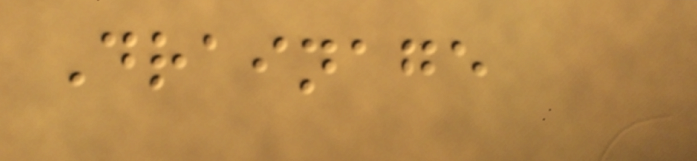Drainage
